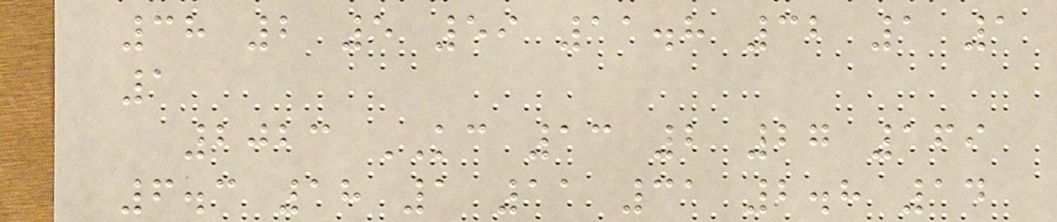38 2 5 59 11.8 32 1 1
1
2023 KC 13 2 27 169
6.3 18 1 11 31 2.8 14
